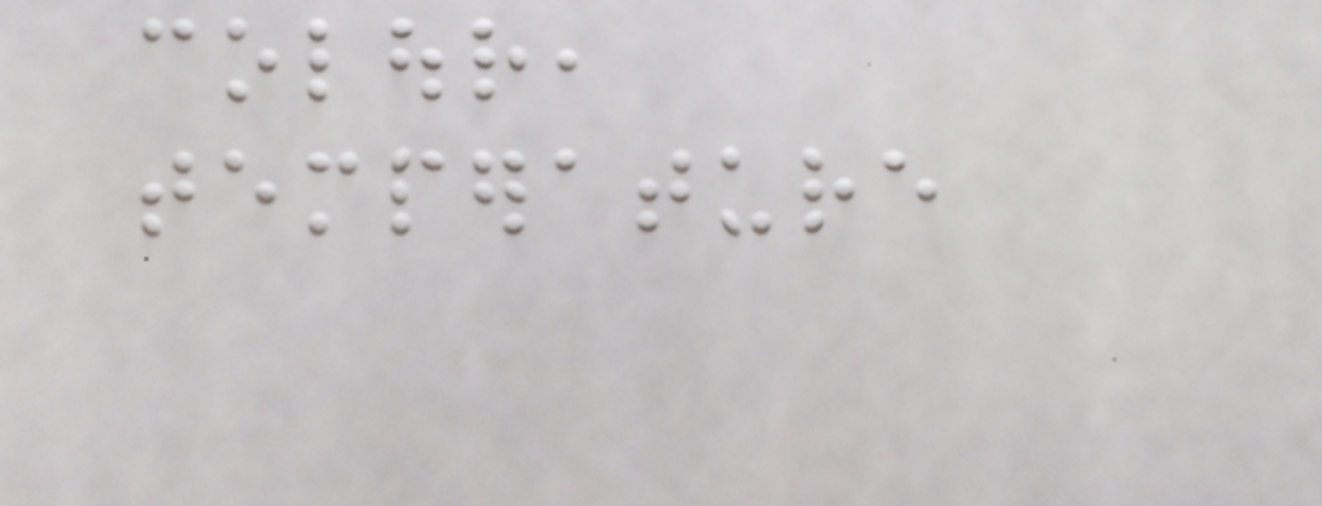colour,
temperature
